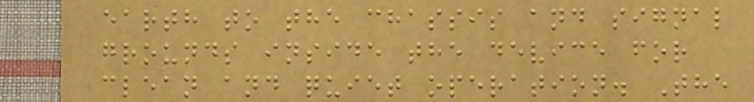earth to the chassis and signal
grounds inside the device for
clean and quiet operation. The
